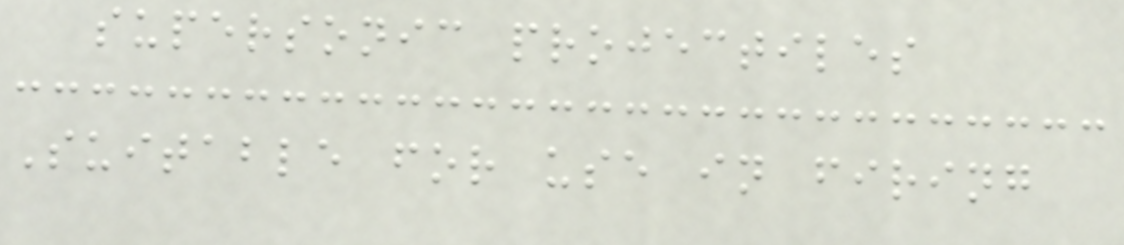supersonic projectiles
Suitable for use in firing
